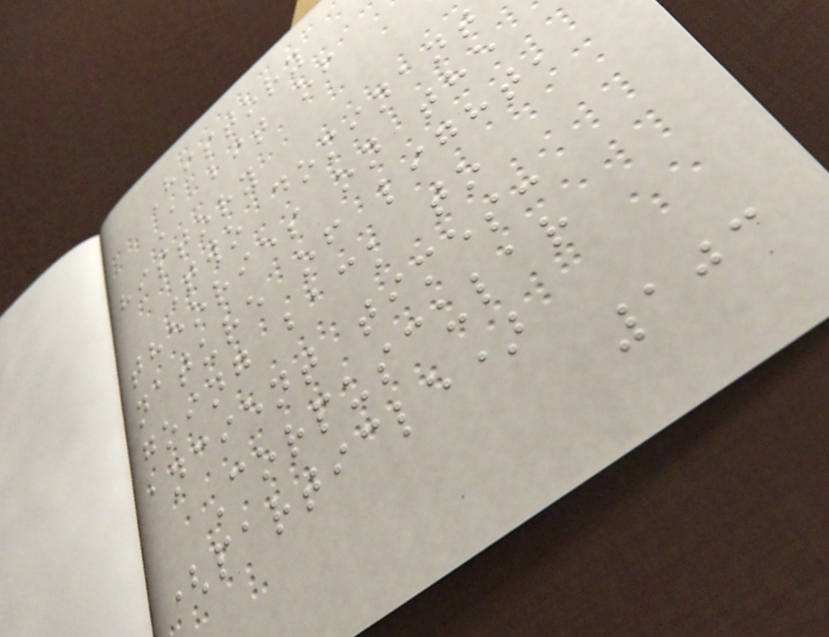History
A bit of
history
Two dominant
theories on the
nature of light,
going back to
ancient times:
Corpuscular
(particle)
103
